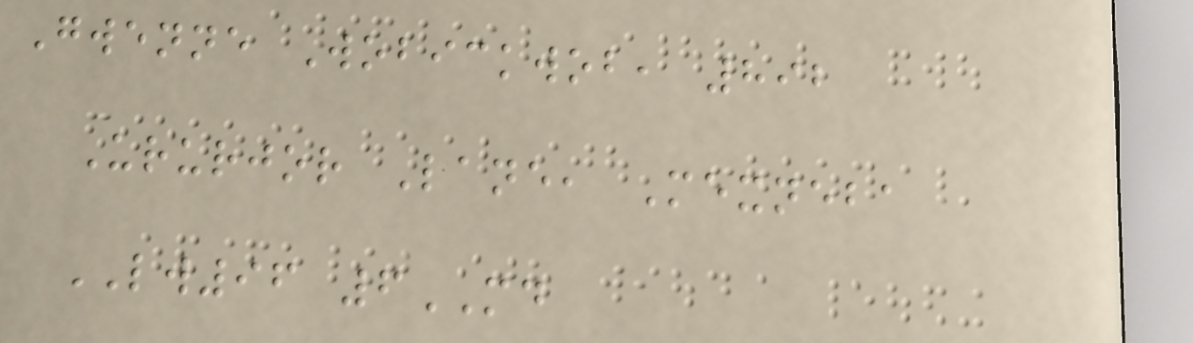Gwenne Wobickwob, 892
Ururjor Lane, Mexneba
LW96 6MD
